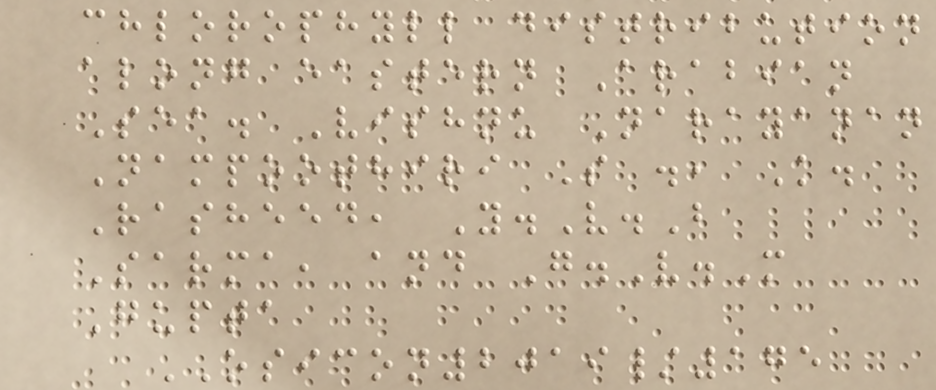chlorophyll distribution
along eastern Arabian
Sea. Vishnu Narayanan
Nampoothiri S ., K.
Rasheed, Y.V.B
Sarma, and G.V.M
Gupta
OSICON2019/175
